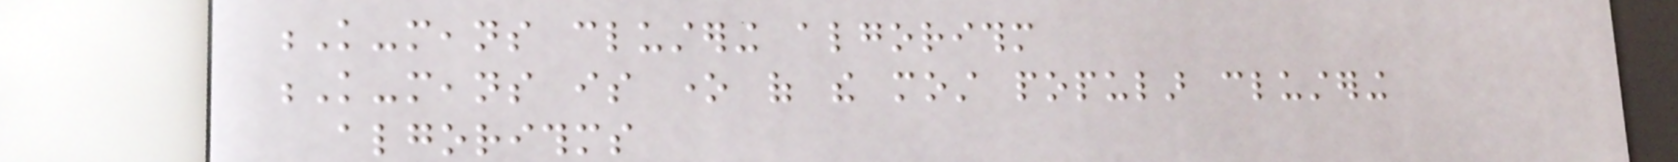K-means clustering algorithm
K-means is one of the most popular clustering
algorithms
